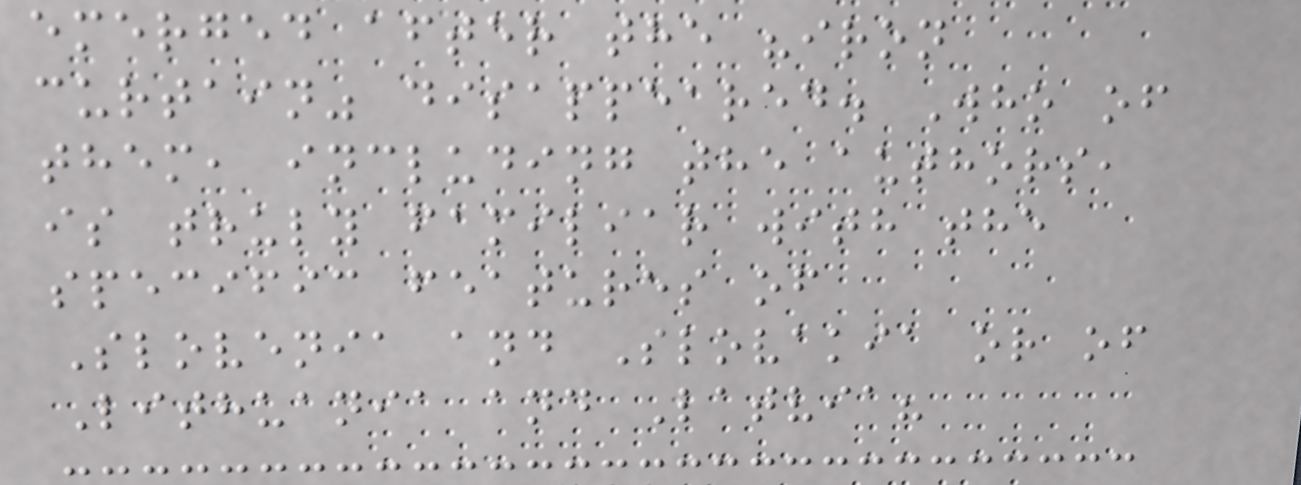emerged after the "iron
curtain" disappeared. Who of
them, including the authors,
is truly familiar with the
specific features of
Slovenia and Slovakia or of
Lithuania and Latvia?
